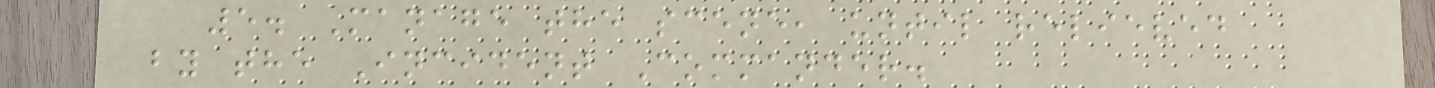5. Manage the scene, until relieved
by the Incident Commander.
